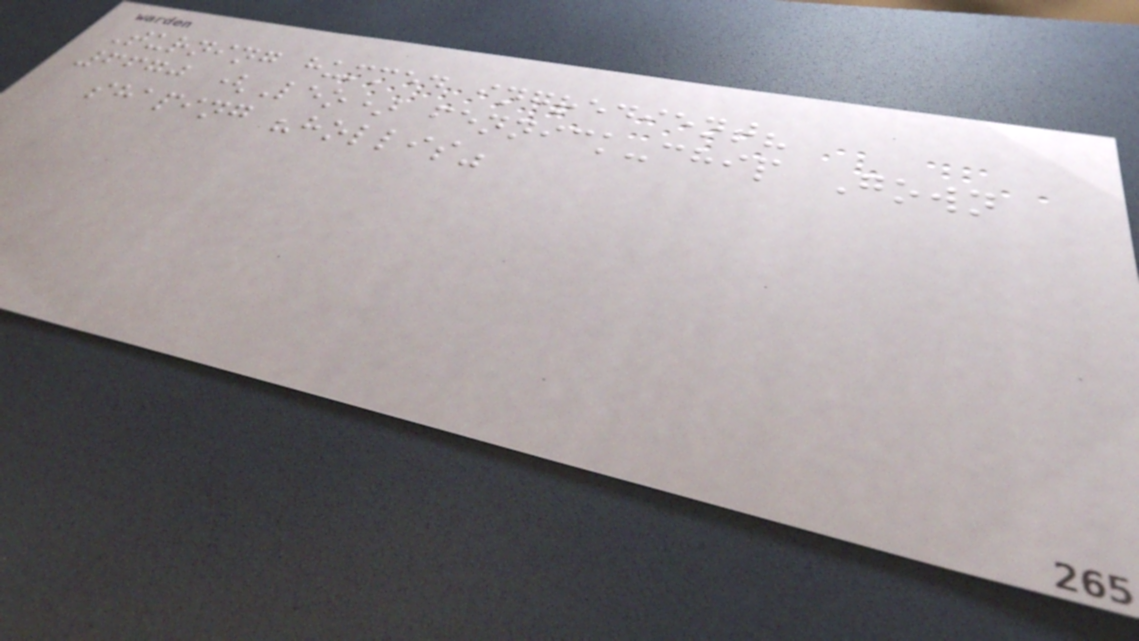Turning hummed ingredient?
6670 (Leo) fennick-chip Gown
shaping "hollis"
